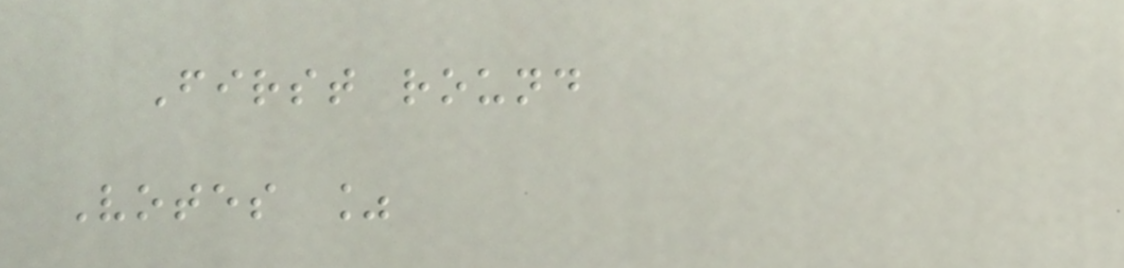First round
Votes %
